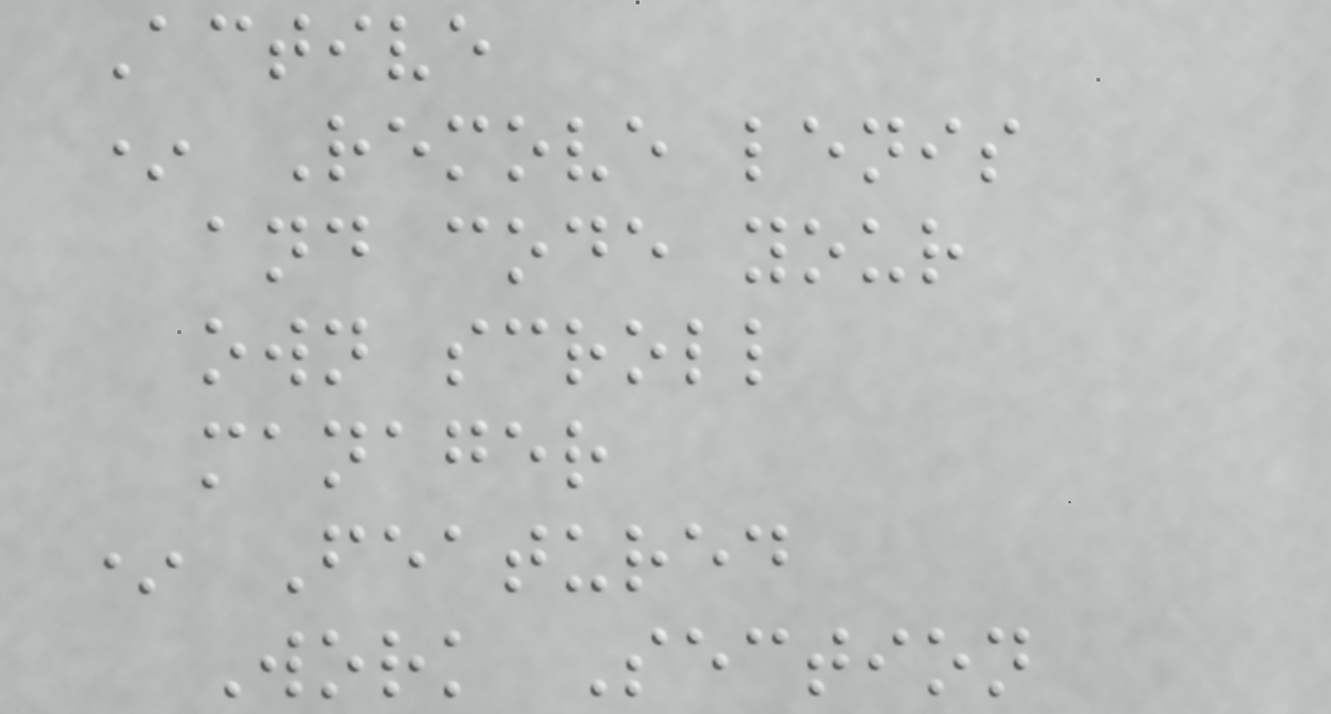Active
* Remove lenis
and code your
own scroll
manager
* Featured
Work Section
